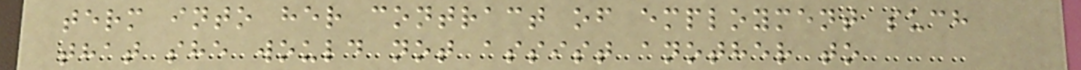term into her contract of employment such
that she would not assist another to
